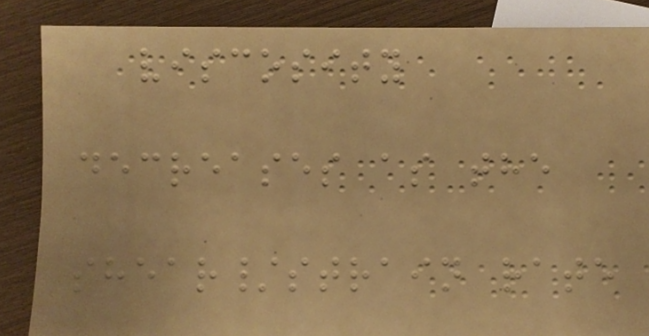viscosity
decreases as the
shear/strain rate
